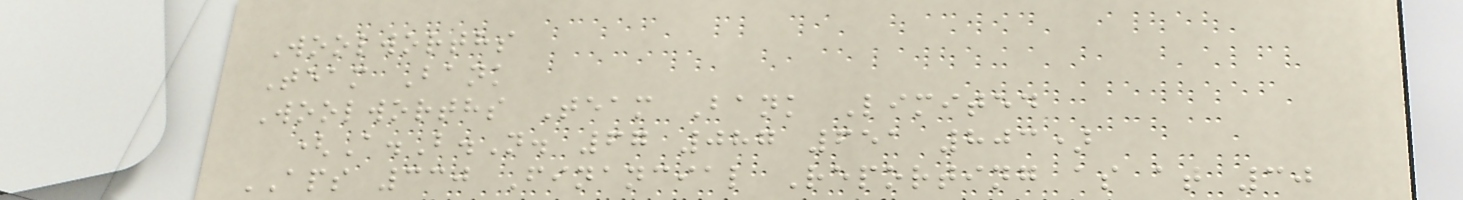Woolworths
Team Bank
Woolworths Team Bank Limited
(A.B.N. 67 087 651 803)
APS 330 Financial Reporting as at 30
